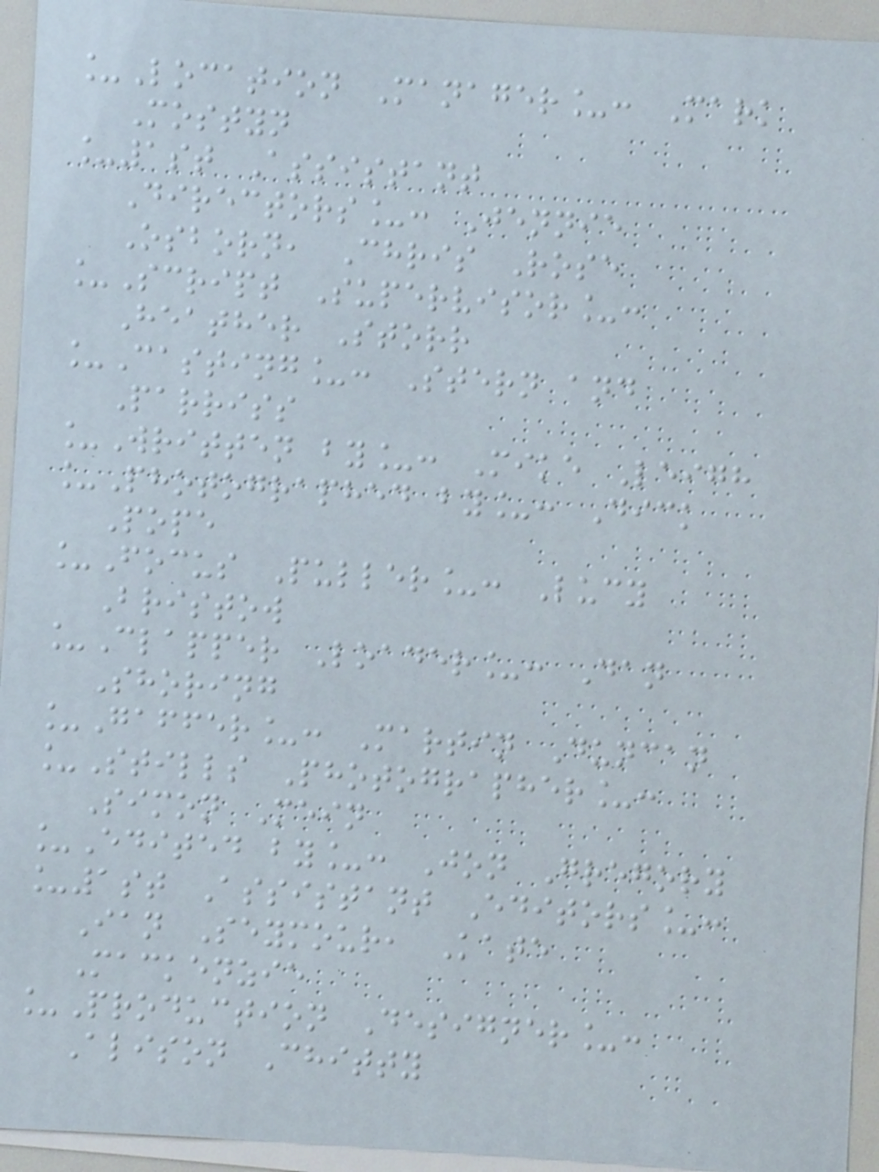_Location Manager_: Mark
Mostyn
_1st Assistant
Directors_: Jennie
Osborn, Chris Rose
_Script Supervisor_:
Heather Storr
_Casting_: Stern and
Parriss
_Written by_: Mike Leigh
_Photographed by_: Dick
Pope
_Focus Puller_: Lucy
Bristow
_Clapper Loader_: Dan
Shoring
_Gaffer_: Martin Duncan
_Stills Photographer_:
Simon Mein
_Edited by_: Jon Gregory
_1st Assistant Editors_:
Ian Seymour, Kate
Mackenzie
_Production Designer_:
Alison Chitty
